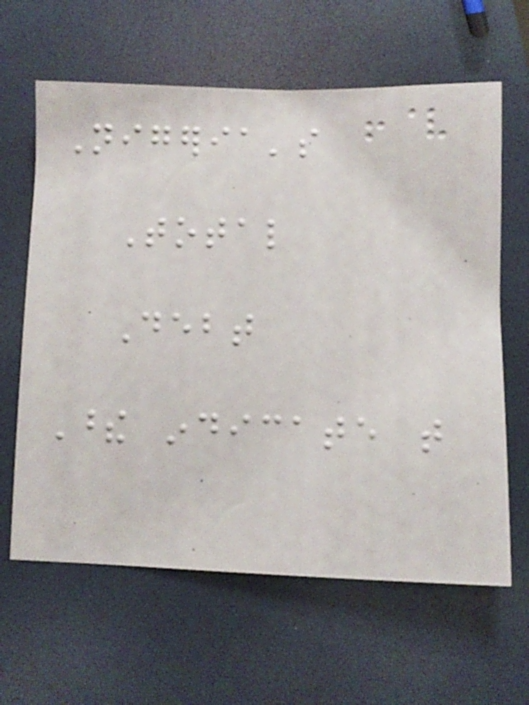Nigeria's
Total
Debt
These indicate that
